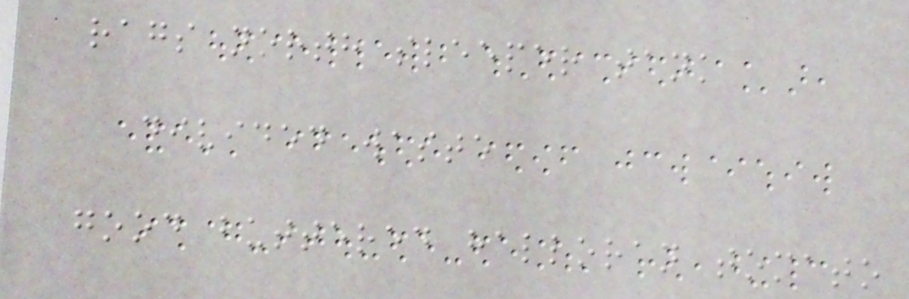rags north sleeper tank
divided waste
good buttered halloran tomato
